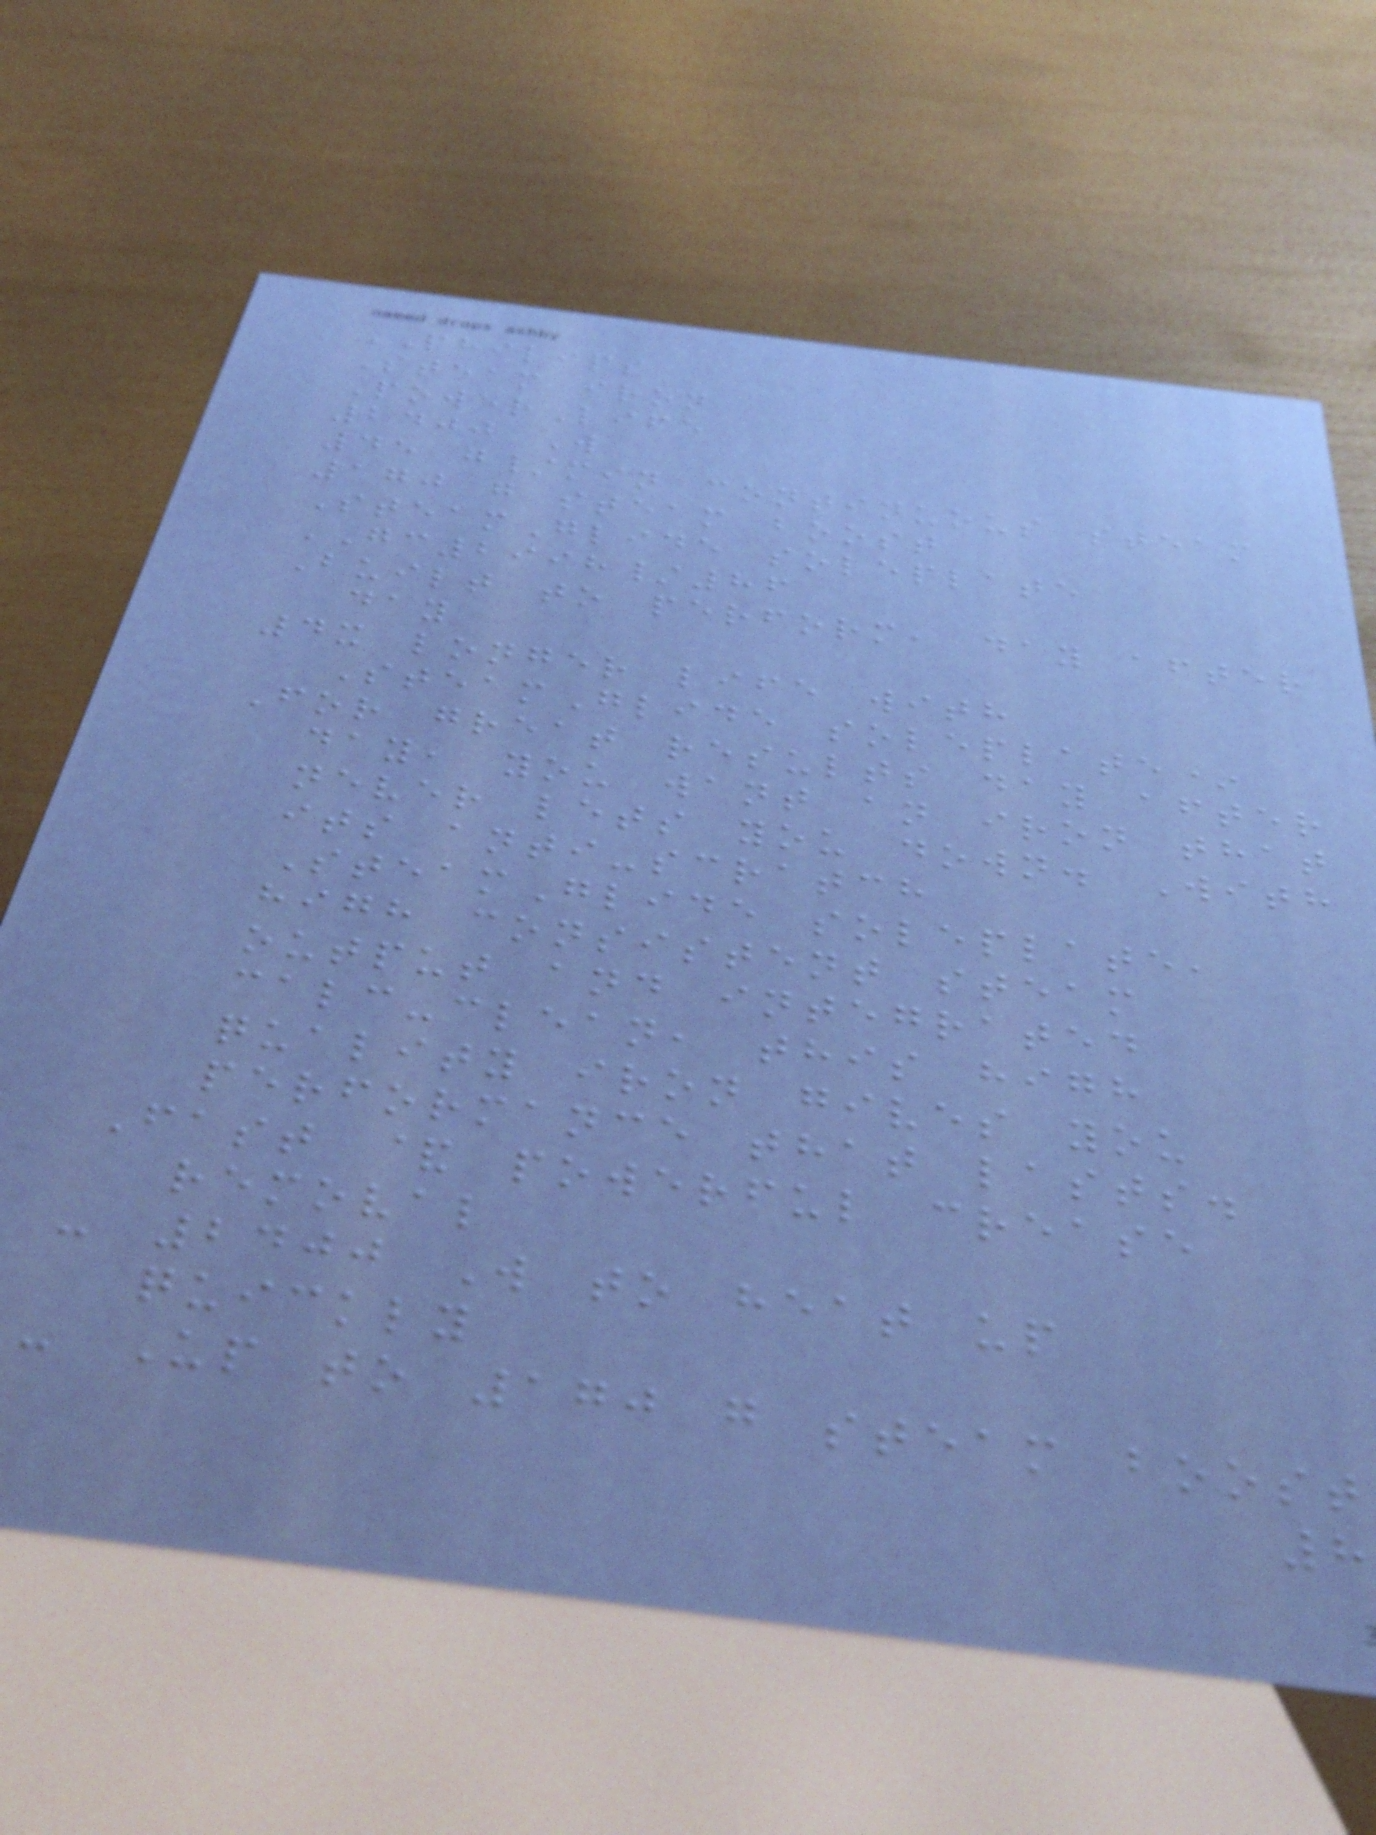PHILIPS
Steam iron
PowerLife
2400 W
45 g/min continuous steam
170 g steam boost
SteamGlide soleplate
GC2998/86
Built to perform, day after
day
4x longer life with
SteamGlide soleplate*
For great results day after
day, you want an iron that
never lets you down. With
its anti-scratch
SteamGlide soleplate,
high consistent steam
output and integrated
calc-clean, this high
quality iron gives you
performance that lasts.
Fast & powerful crease
removal
- 2400 W to heat up
quickly
- Up to 170 g steam boost
